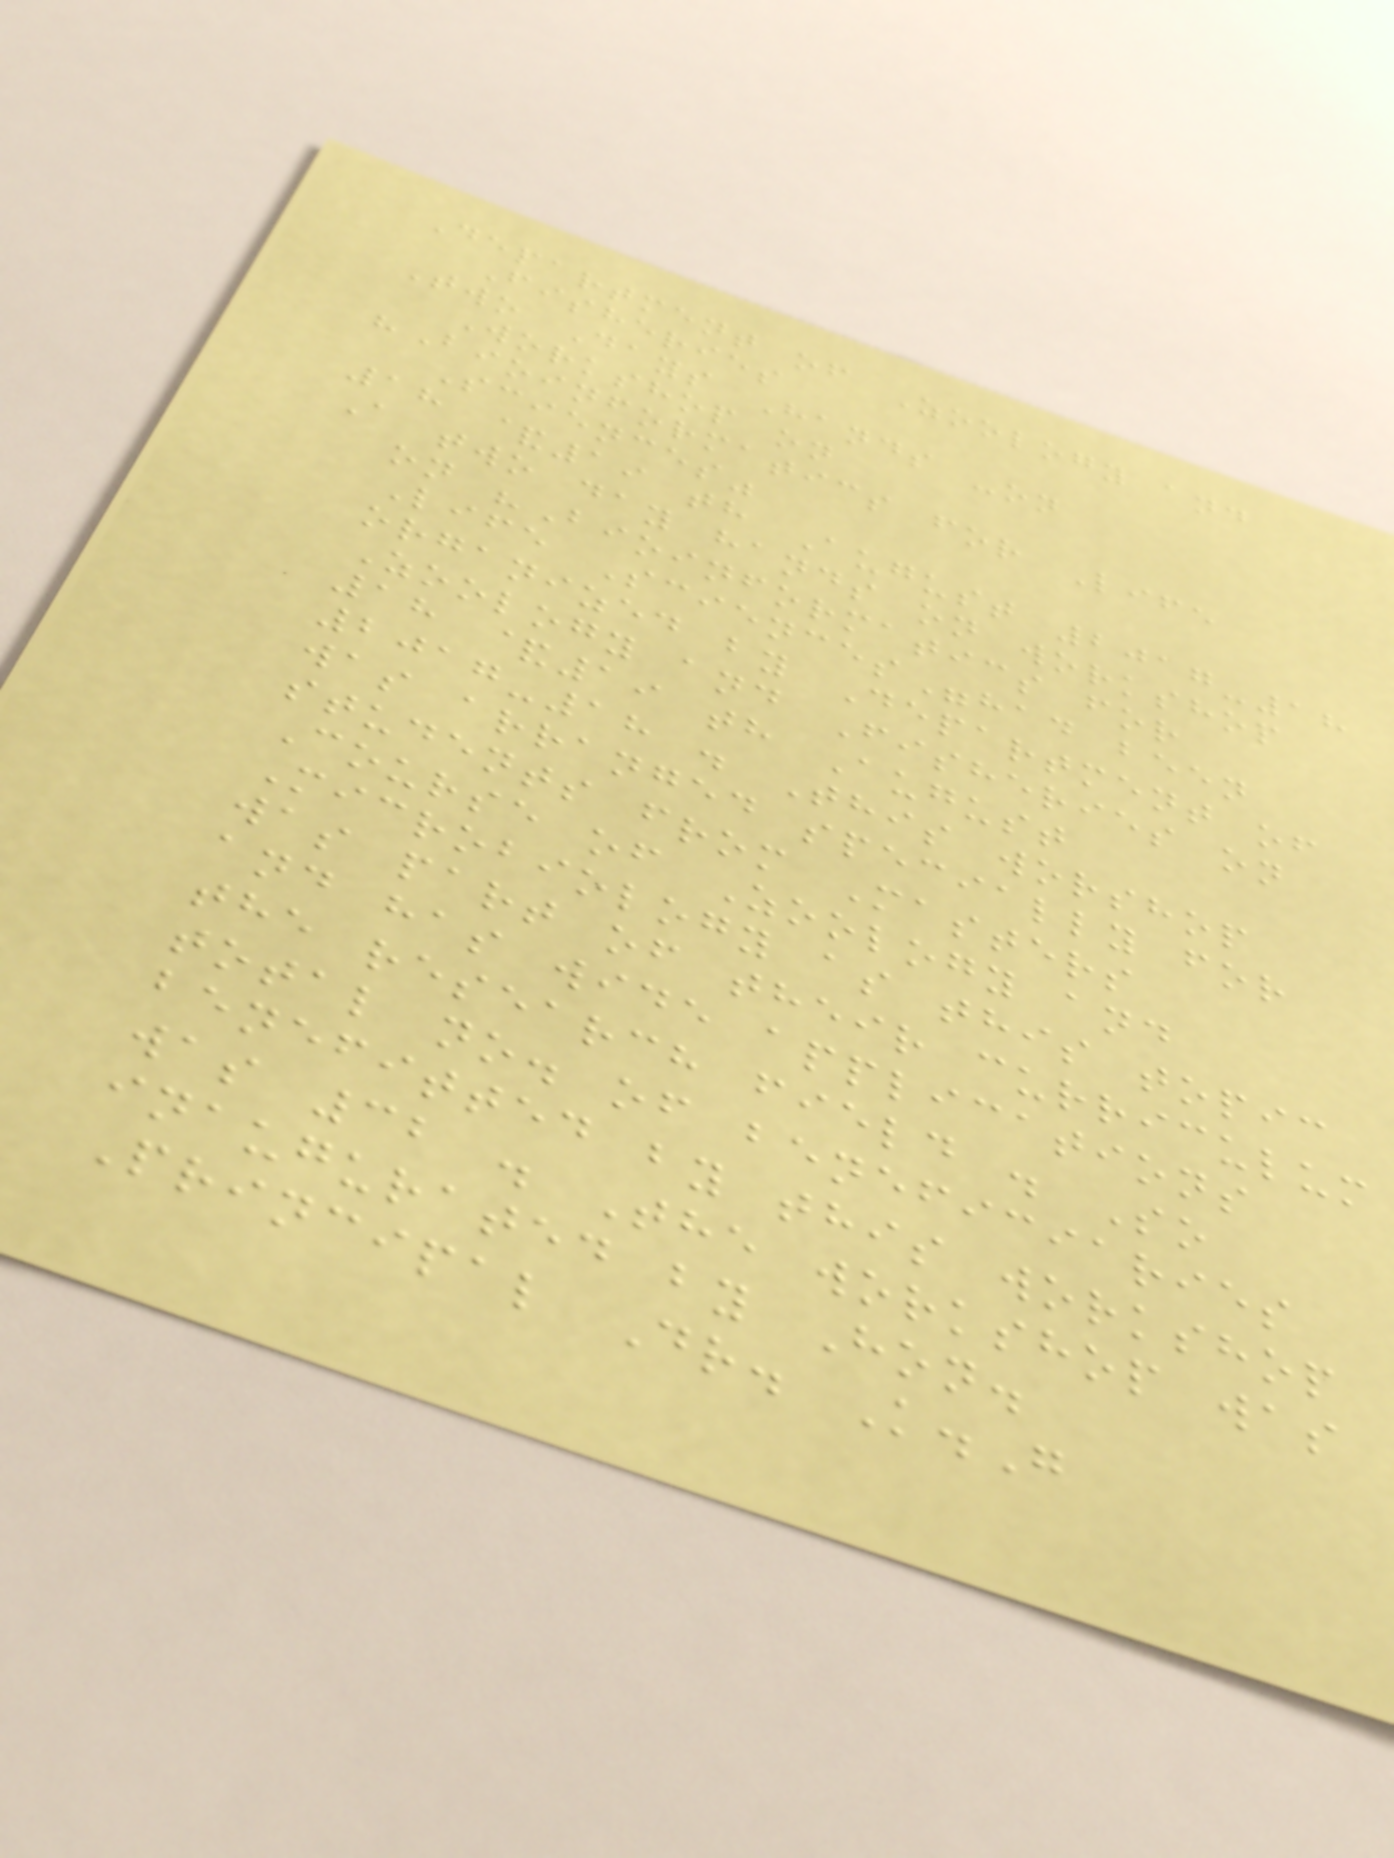Department of Zoology and
Fisheries
Two Days Hands -on
Workshop on
"Bioinformatics for Life
Sciences"
18 &19 th August 2017-18
A two day hands on workshop
on "Bioinformatics for
Life Sciences"had been
organized by Department of
Zoology and Fisheries on
18 &19 th August
2017-18 . This worshop
was arranged specially for
students from Masters
Course of Zoology and
Microbiology as this topic
was part of their curriculum
and has wide applications
the research field . So
total no. of beneficiaries
benefitted by this workshop
was 32 . The workshop was
inaugurated by Hon.
Principal Dr. K.G
